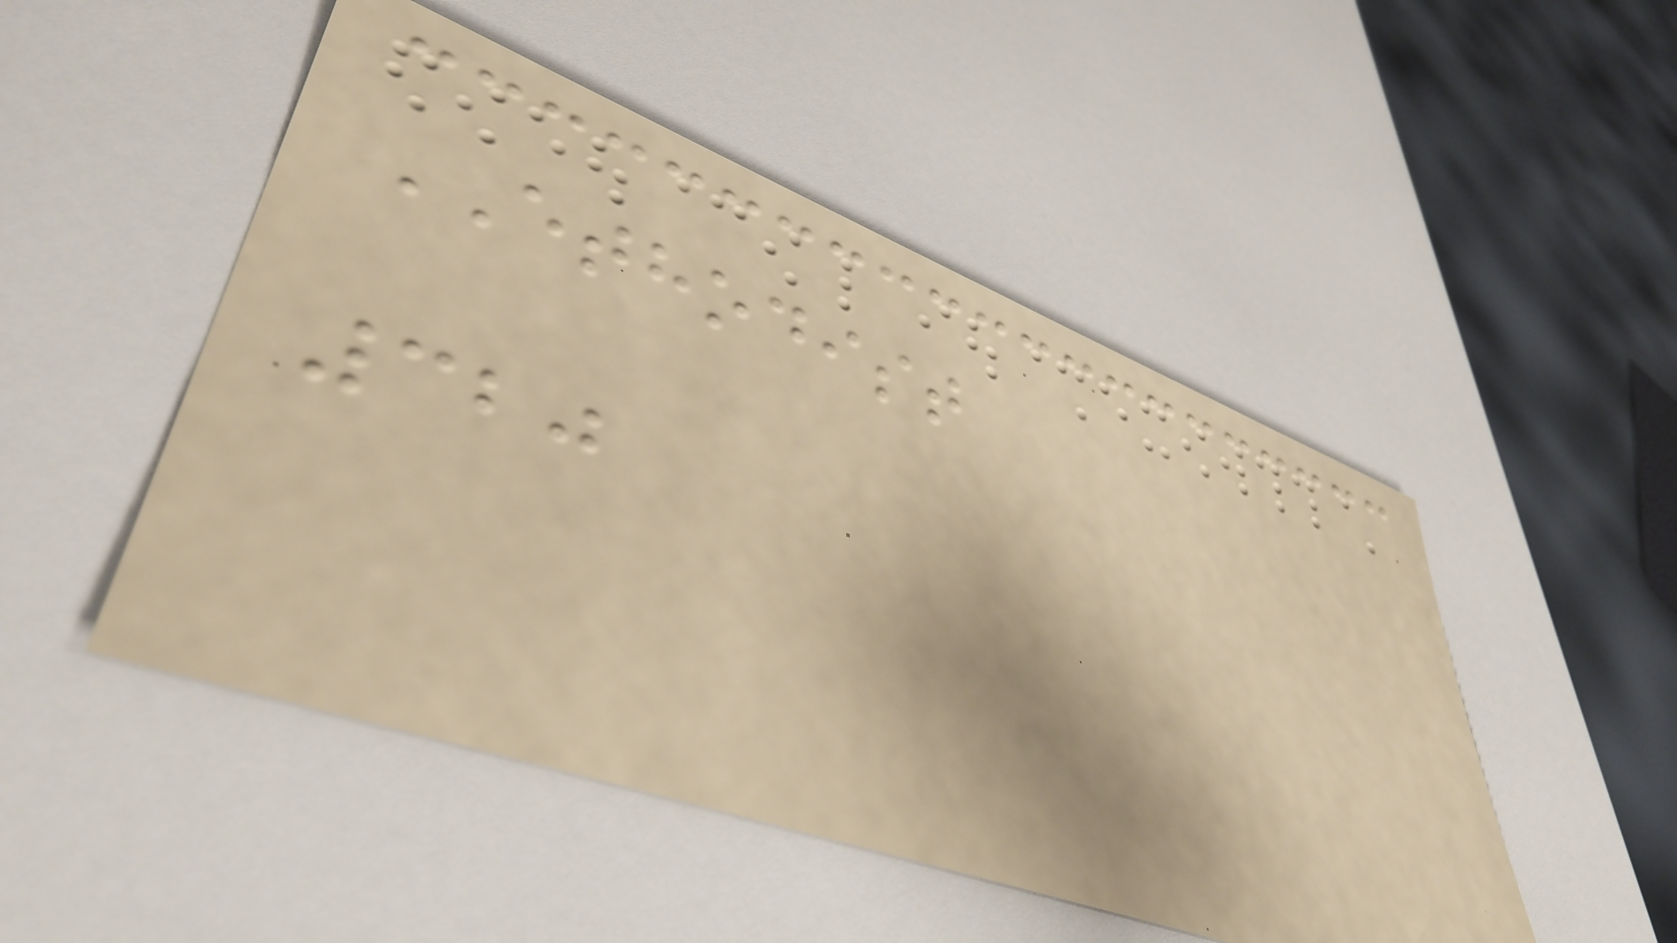ETHODIST
320
